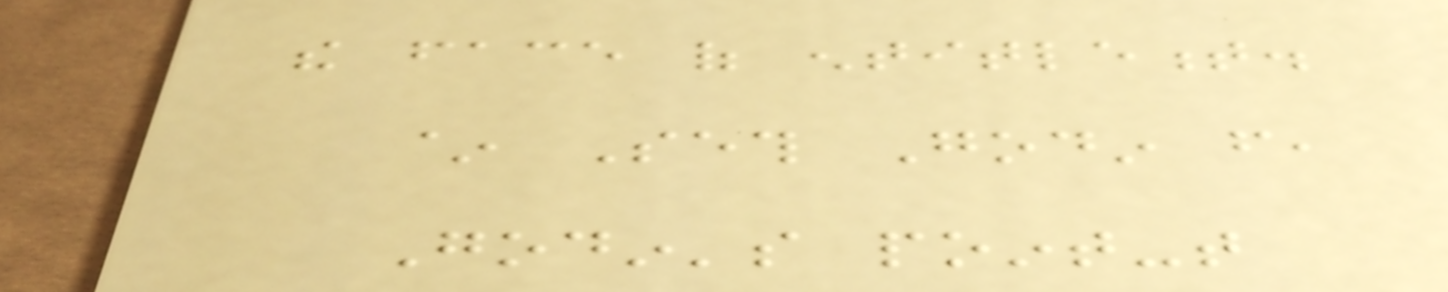the face of entitlement.
~ Seth Godin from,
Godin's point-that
